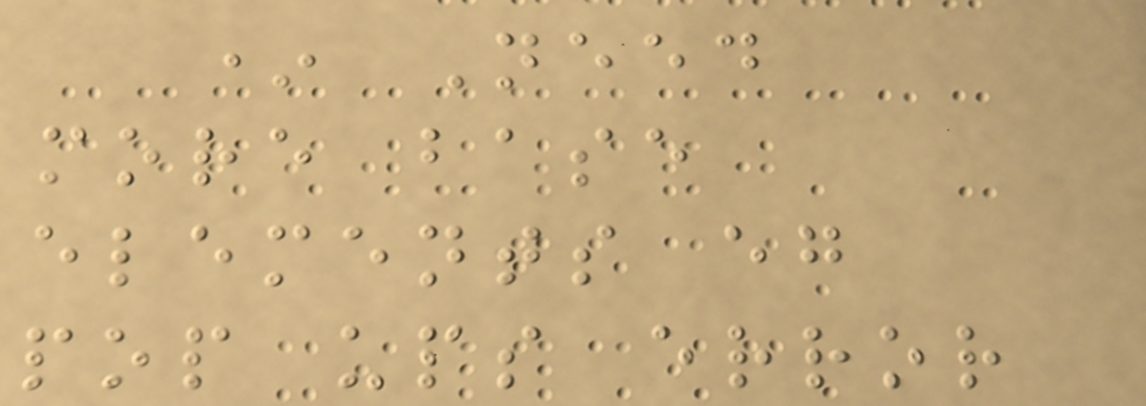* Need
more base
elements eg
pop ups error
